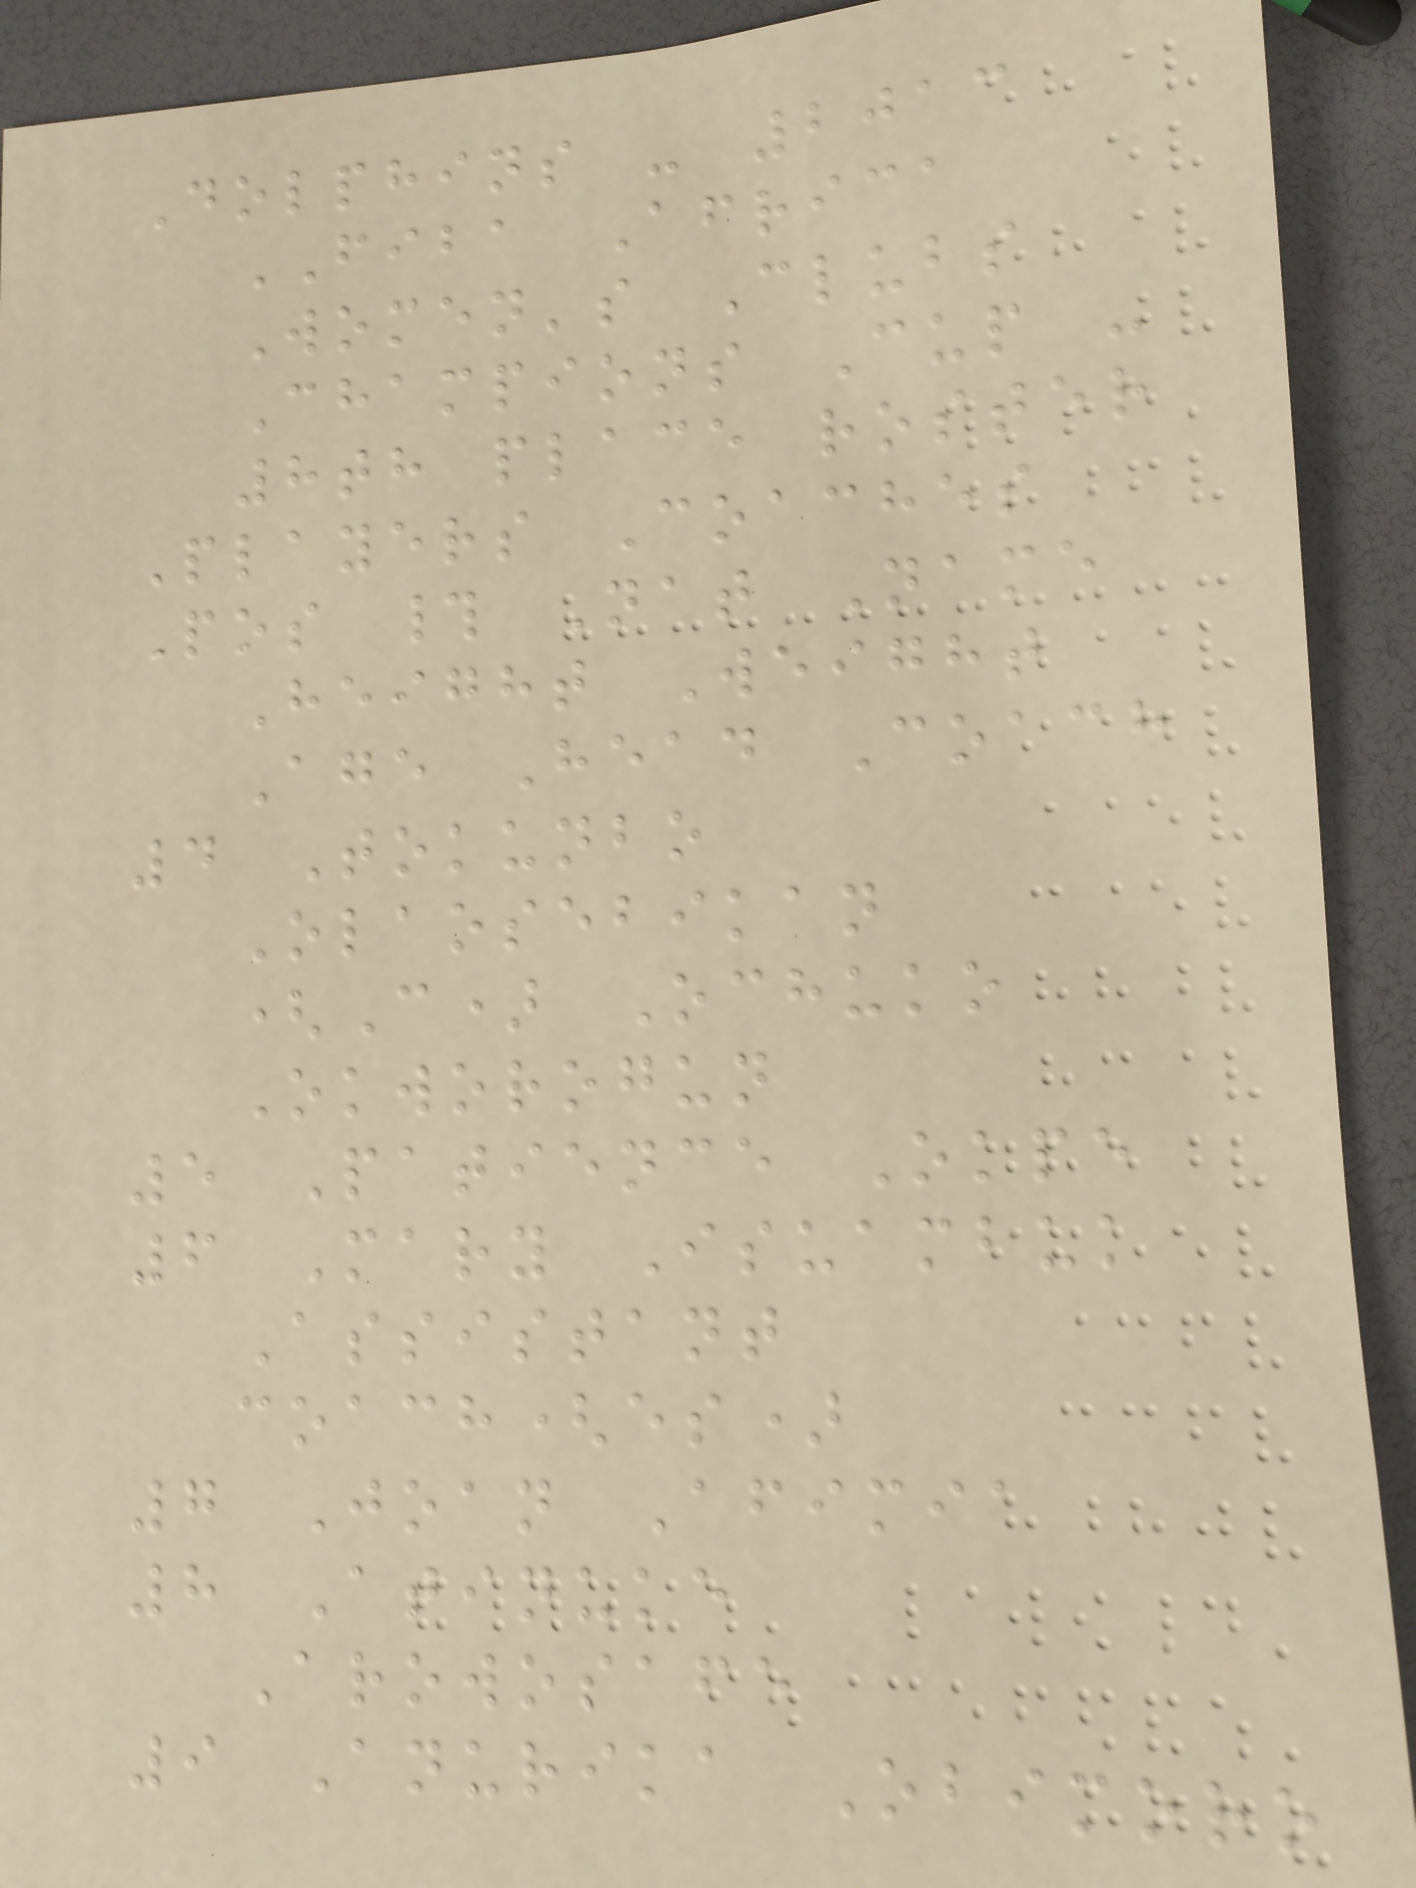Dolphins - 2013
FIBA Africa
Women's Clubs
Champions Cup -
8th place roster
Players Coaches
Pos # Nat Name
Height Weight
Age Head Coach
4 Tokunbo
Olaosebikan
(C) Ochuko
Okworogun
5 Patience Okpe
6 Mary Isuambuk
Assistant
coach(es)
7 Joan Afimia
8 Atinuke
Arowosafe
9 Anurika Obimoro
